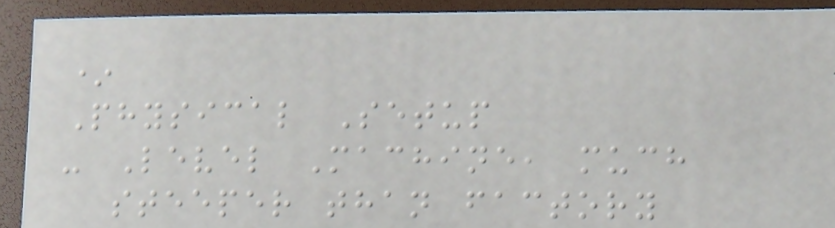*
Physical Setup
- Level Machine, much
steeper than factory
